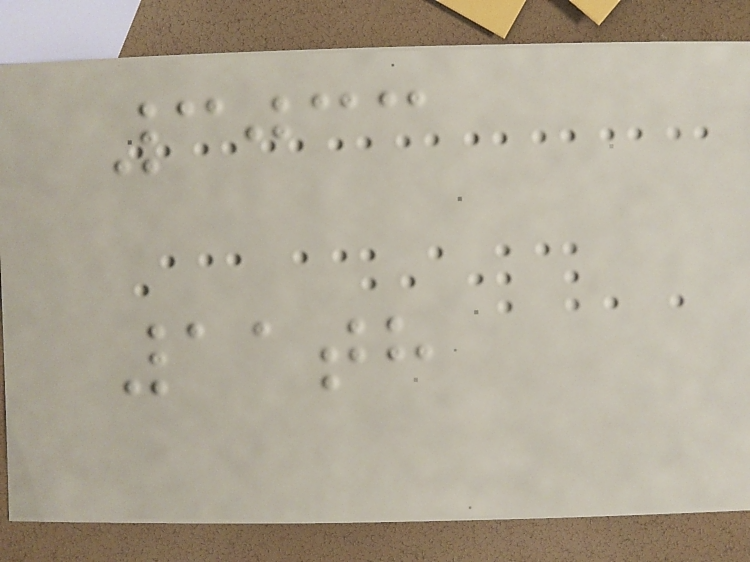3033
11th
